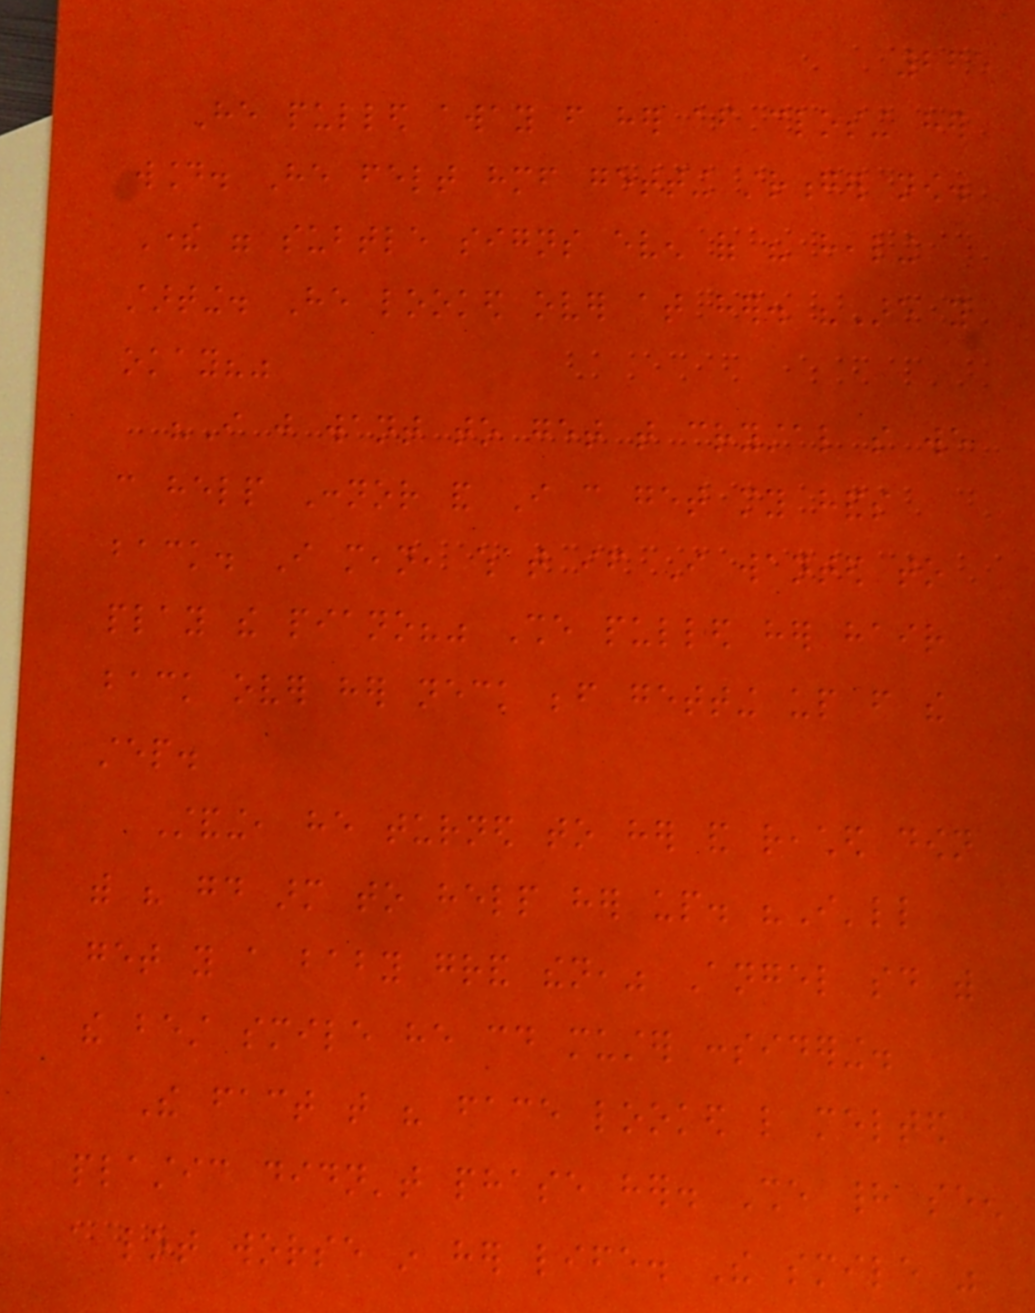265
He pulled away from her after closing her
wound. He felt himself getting stronger now.
There were subtle signs even of his healing
starting. He looked over at her. "Are you
okay?"
"I just want to get that crystal so we
can help Connor and I can get my hands
back. I mean, what if I wanted to
play the piano?" She pulled her hair
back over her neck before getting up from the
step.
Standing, he turned to her and reached down
with his good arm to help her up. "I'll
get you a baby grand then," Angel said with
the best smile he could muster considering.
The fact that his face looked like melted
plastic didn't phase her. She had seen
a lot worse in her life. The smile was
